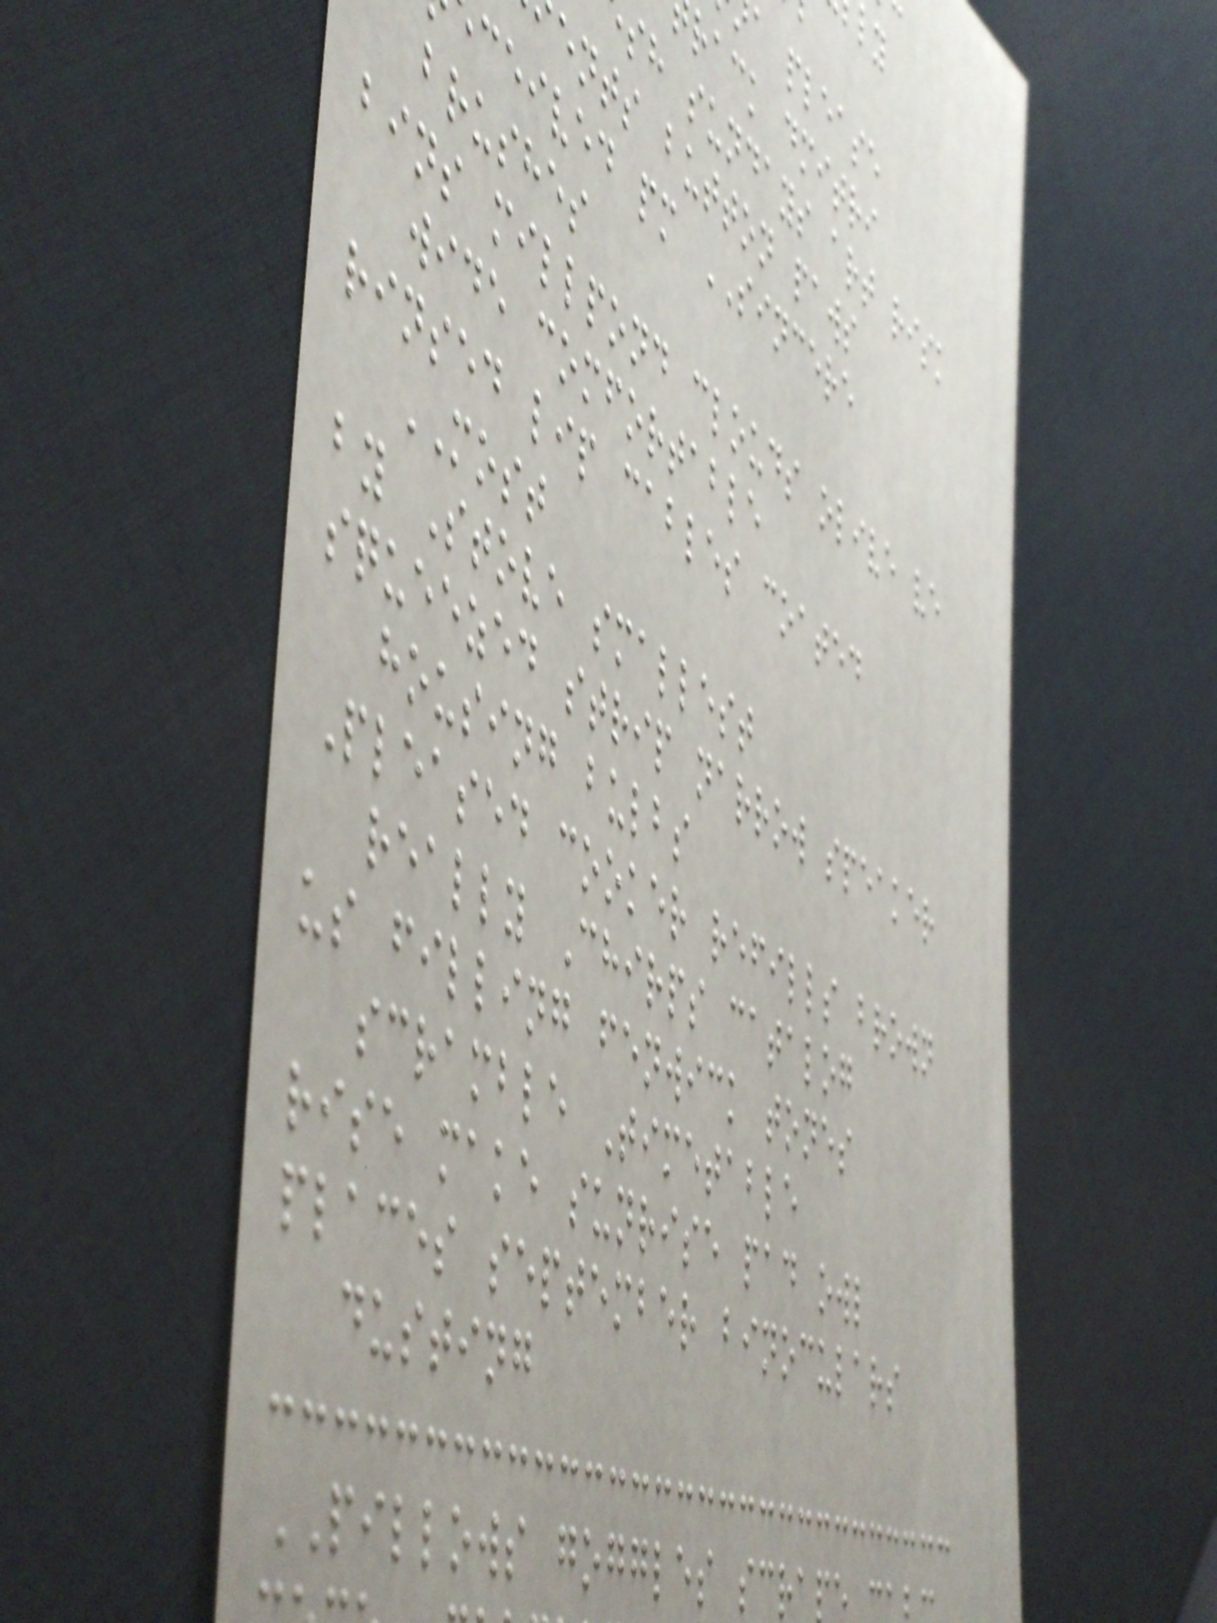a please
rack dmitri
sh sundays art risk
ents button paws
ceived pm SINCERE
brushes
bins millpond clouds olive ve
wide comfortable
rinsed lip cables coated
MOST
by Stove smallest
squeezed strip narrow speaker
housing bulbs
Pleased cooker refills brown
really Chirps catalog
us filling fenwick tones
scramble Timetable
rise make sunrise pad owl
places september binoculars
dusting
PILLOWS goggles scrap
